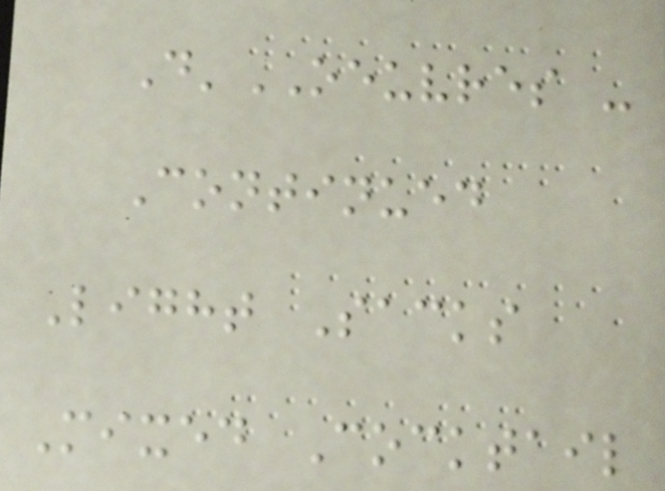D'OEUVRES -
Continued
Light Sacks
Mixed Cocktail
